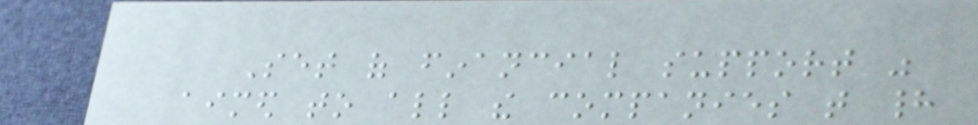Set of financial support was
aimed to all the companies that had
